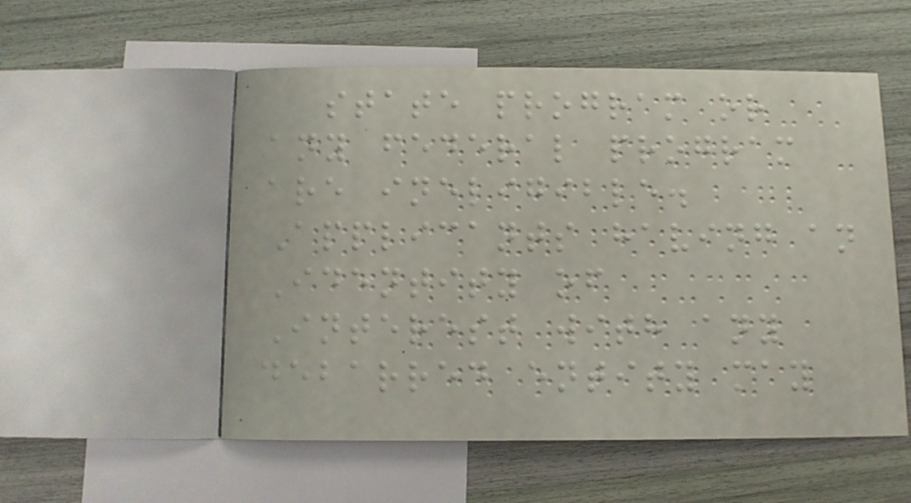state program or
any federal program
are ineligible.
Applicants having an
Identity of
Interest with any
debarred entity may
